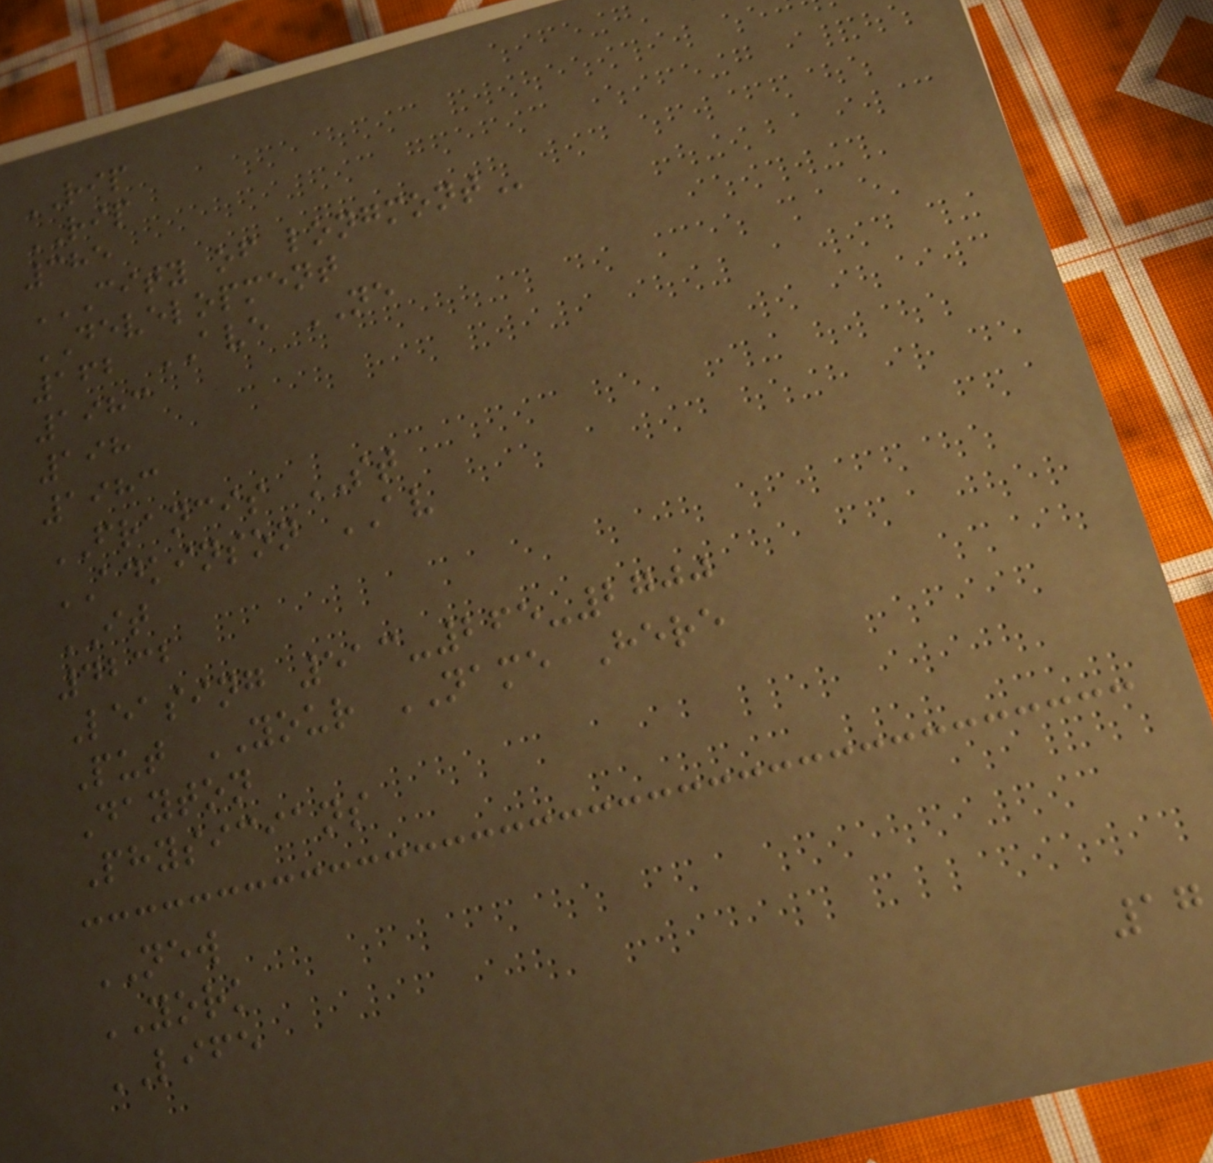RIP
RIP
385
CITY OF LONGMONT
DEVELOPMENT
162 AVE NE
1983
198
1983
FRANCIS ST
ADKINSON AV
IT
4232
Leasing 513-265-2700
Put YOUR NAME Here
Dayton
Physicians
NEW
YORK
LIFE
17
